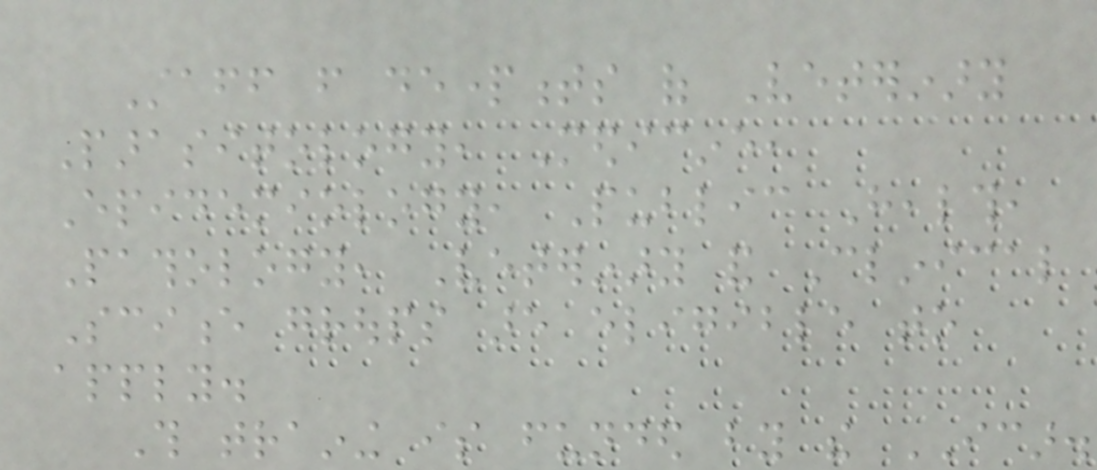Staff from departments of Veterinary
Parasitology, Medicine,
Epidemiology, Public Health,
Pathology, Veterinary and Clinical
Science groups are eligible to
apply.
This training is funded by the ICAR.
